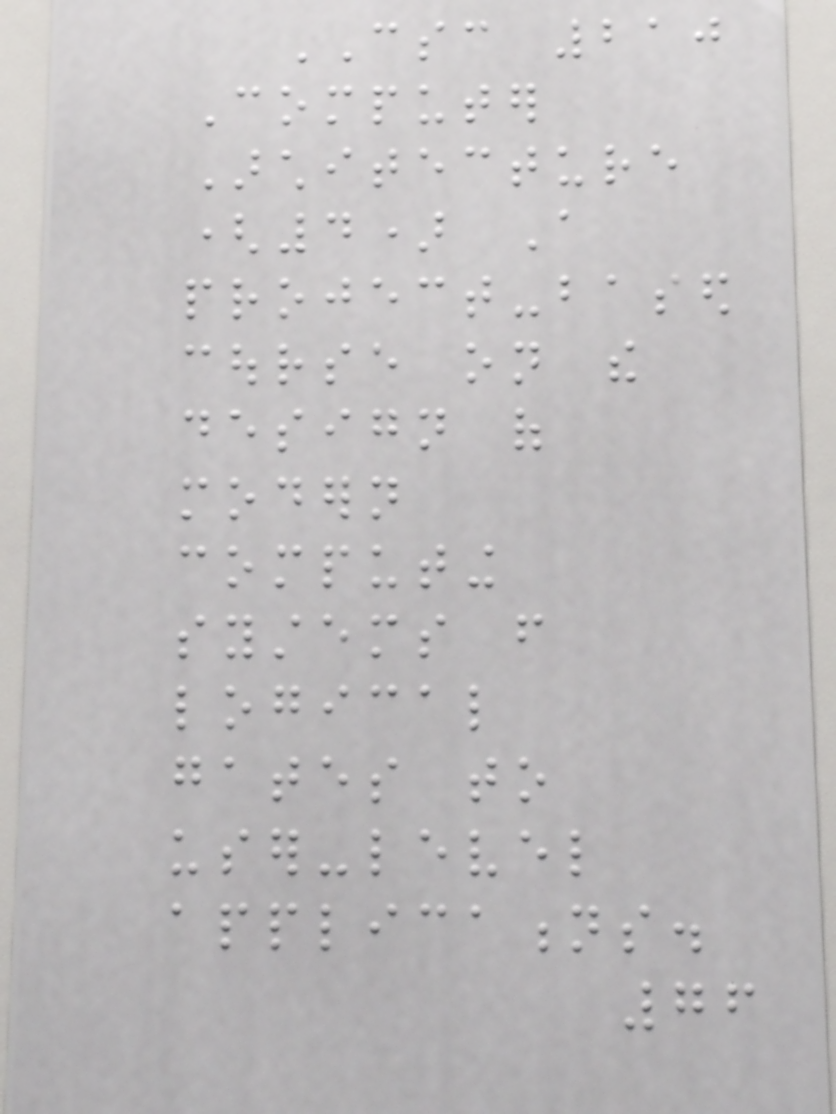CSC 210
Computer
Architecture
(4) A
project-based
course on the
design of
modern
computing
systems from
logical
gates to
user-level
applications.
76
